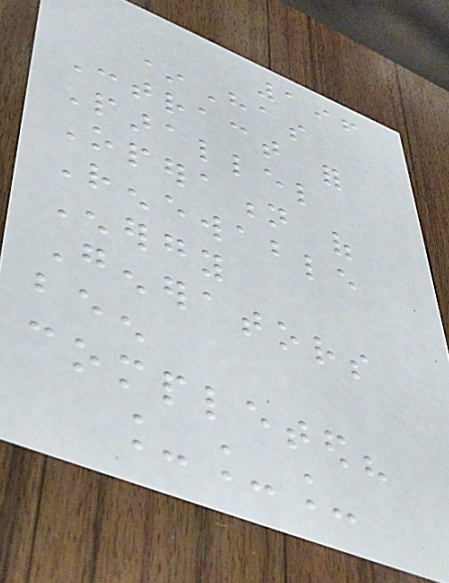196
*Has
Contract for
Parallel
Operation of
Renewable
Energy
Generators
been
completed?
___
